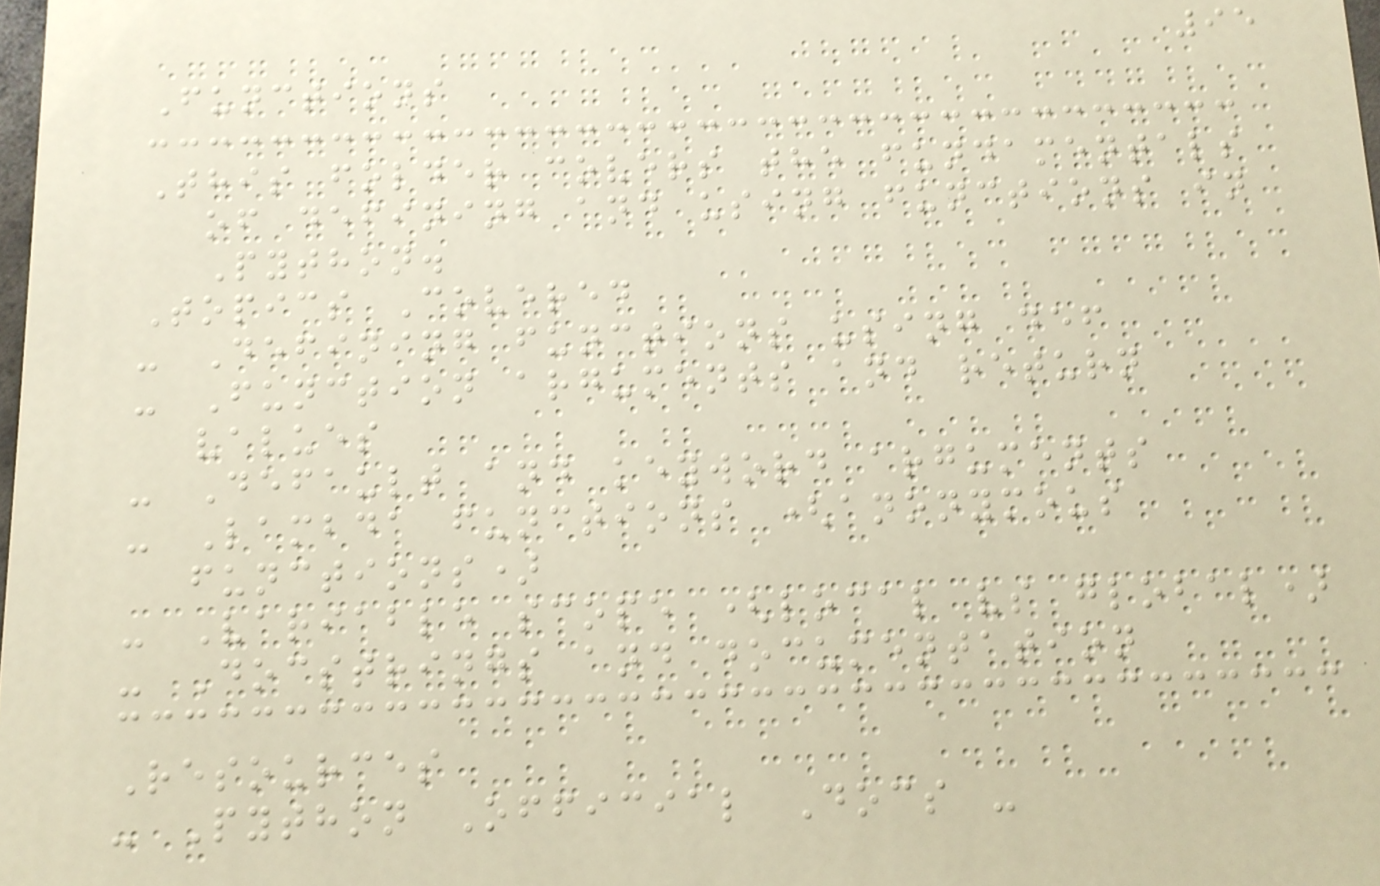95
Functions
This folder covers the fundamentals
of defining and using functions in
Python.
Topics Covered
- Defining functions using def
- Function arguments and return
values
- Default and keyword arguments
- Lambda functions (anonymous
functions)
- Variable scope (local vs global)
- Docstrings and documentation
Resources
- Python Official Docs -
